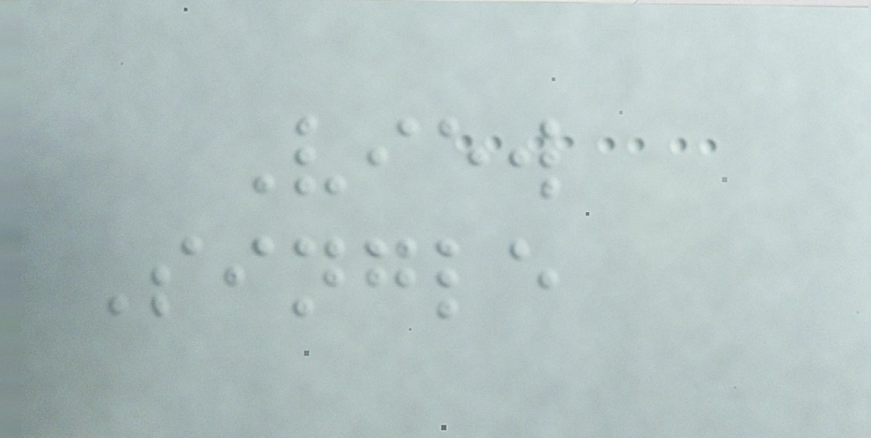View
Single
